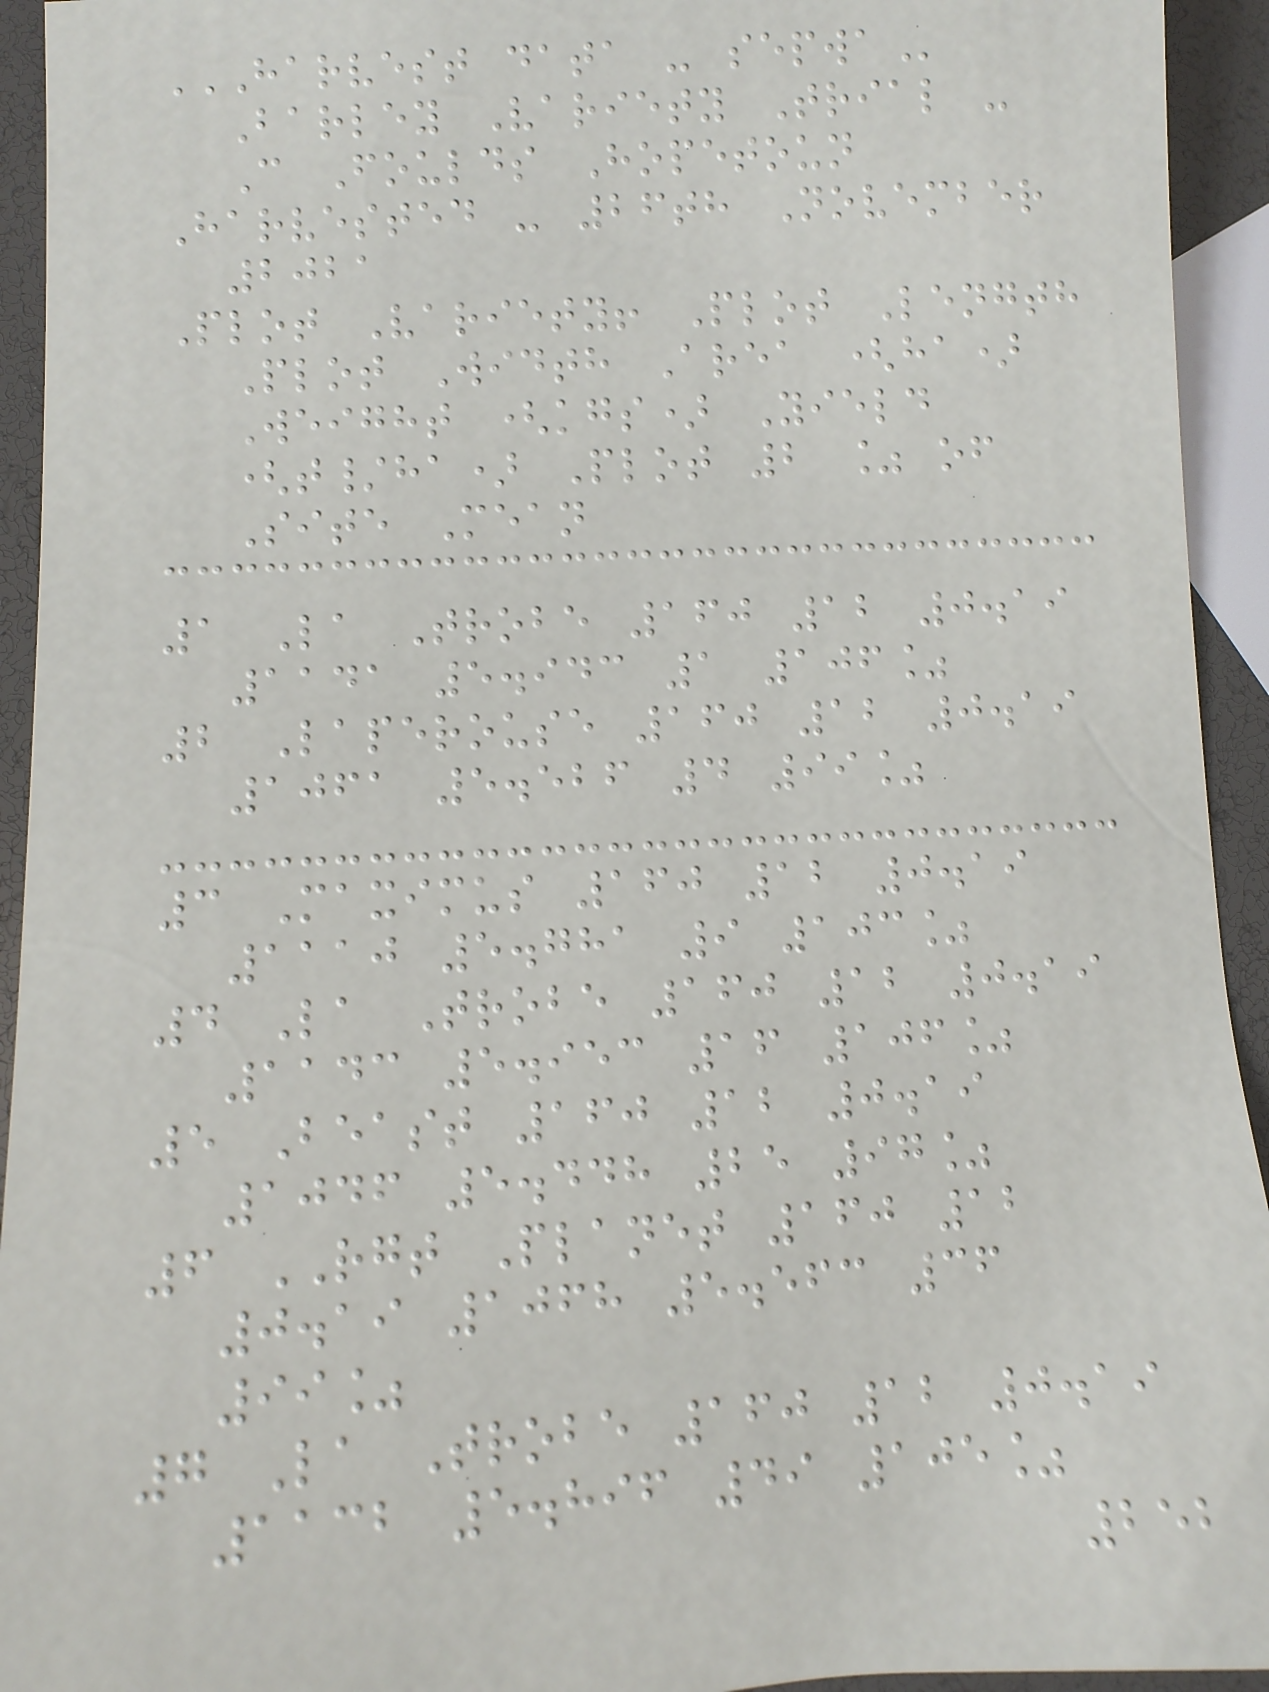HARVEST DATA - SEPWA
Barley Variety Trial -
C Foulds Hopetoun
Harvested - 26th November
2021
Plot Variety! Plot Length
Plot Width Area (ha)
Weight (kgs) Yield
(t/ha) Plot 2 % of
Site Mean
1 La Trobe 160 12 0.19
1141 5.943 1 106%
2 Laperouse 160 12 0.19
1061 5.526 4 99%
3 Maximus 160 12 0.19
1110 5.781 9 103%
4 La Trobe 160 12 0.19
1143 5.953 16 106%
5 Beast 160 12 0.19
1046 5.448 25 97%
6 RGT Planet 160 12
0.19 1068 5.563 36
99%
7 La Trobe 160 12 0.19
1132 5.896 49 105%
252
